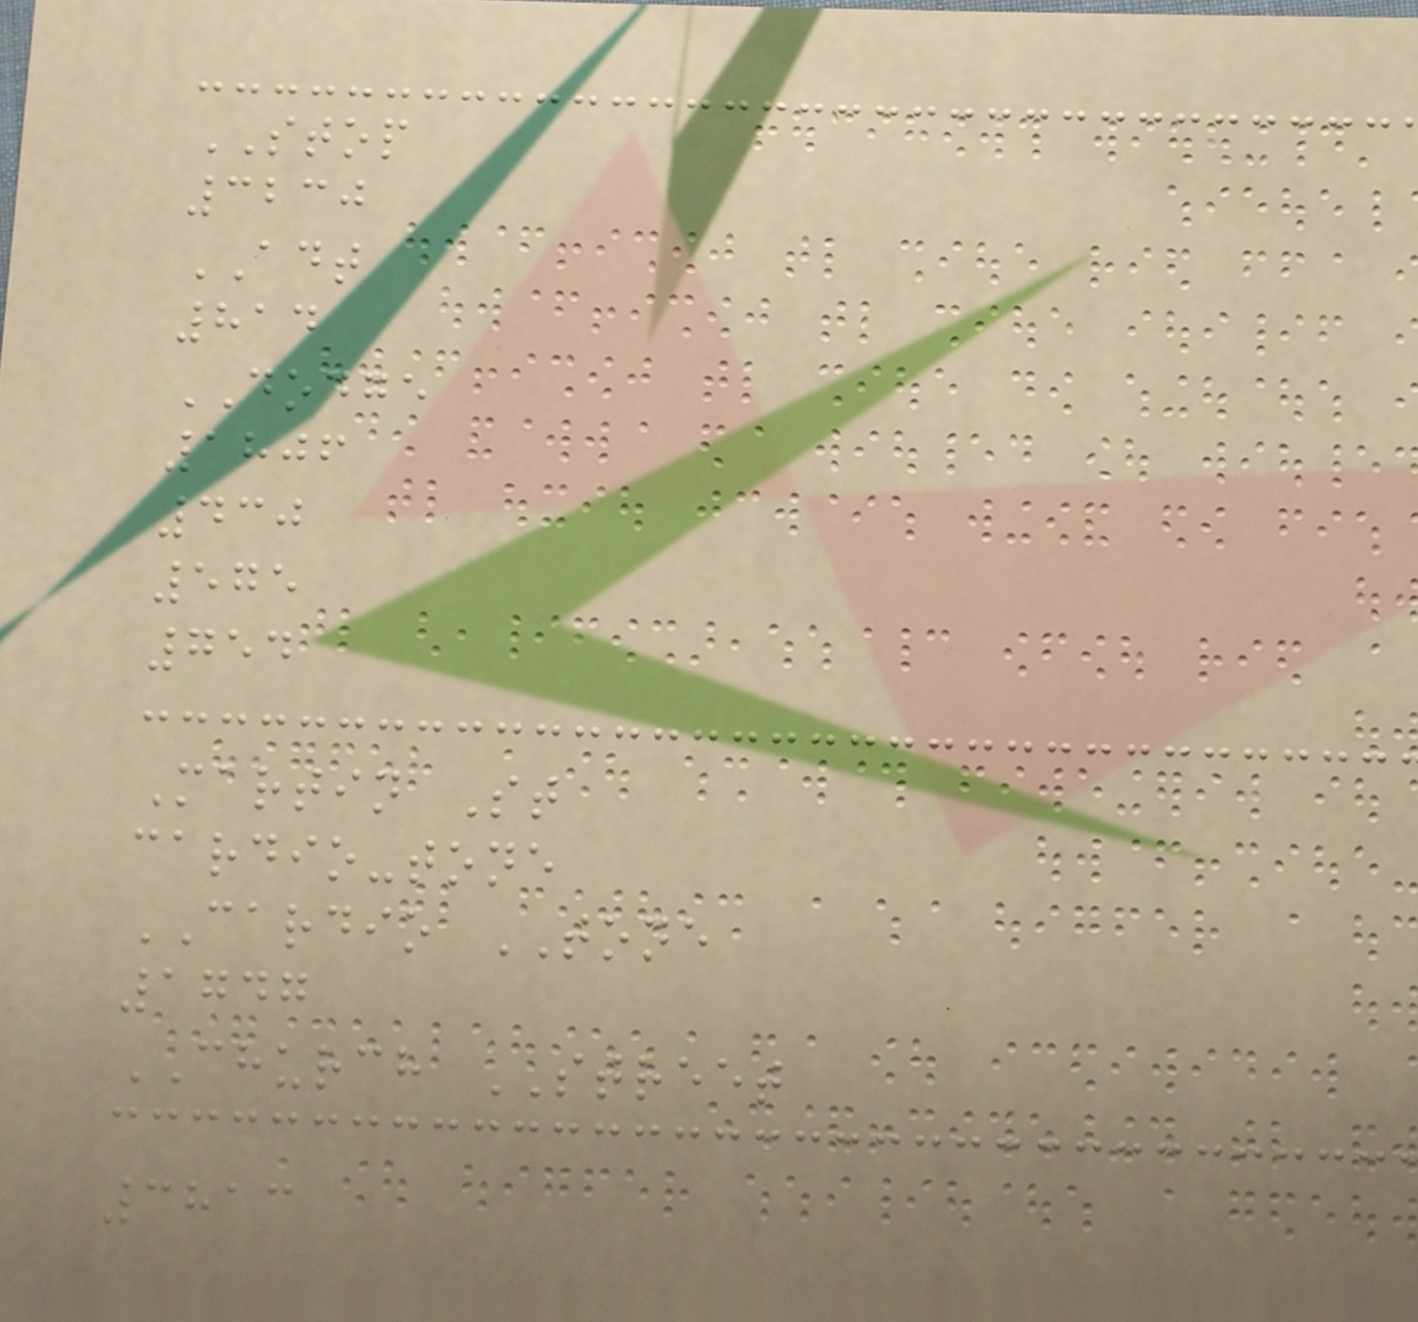STOP
3230
ADT
814
DODGE
1806
430
575
754
Martin St
cardio-tone
CARDIO TONE
1747
CHURCH STREET
3813
